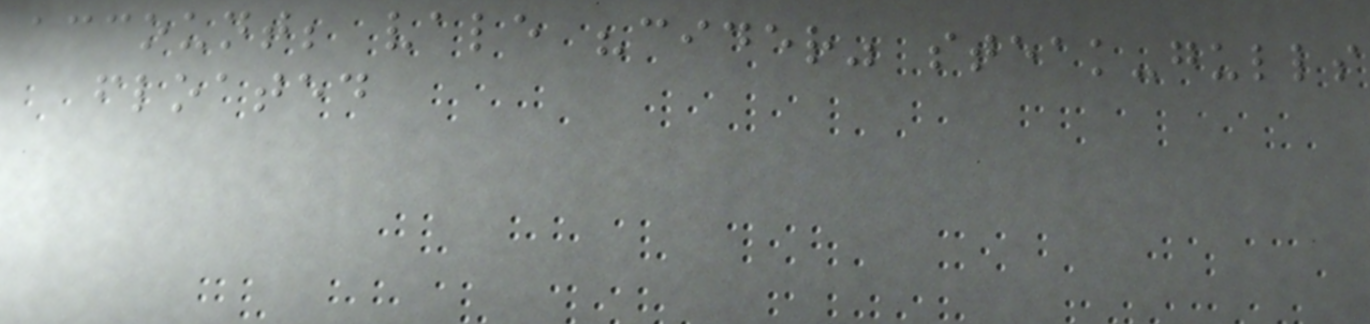account; vale "cider" steak-gulls
floated
